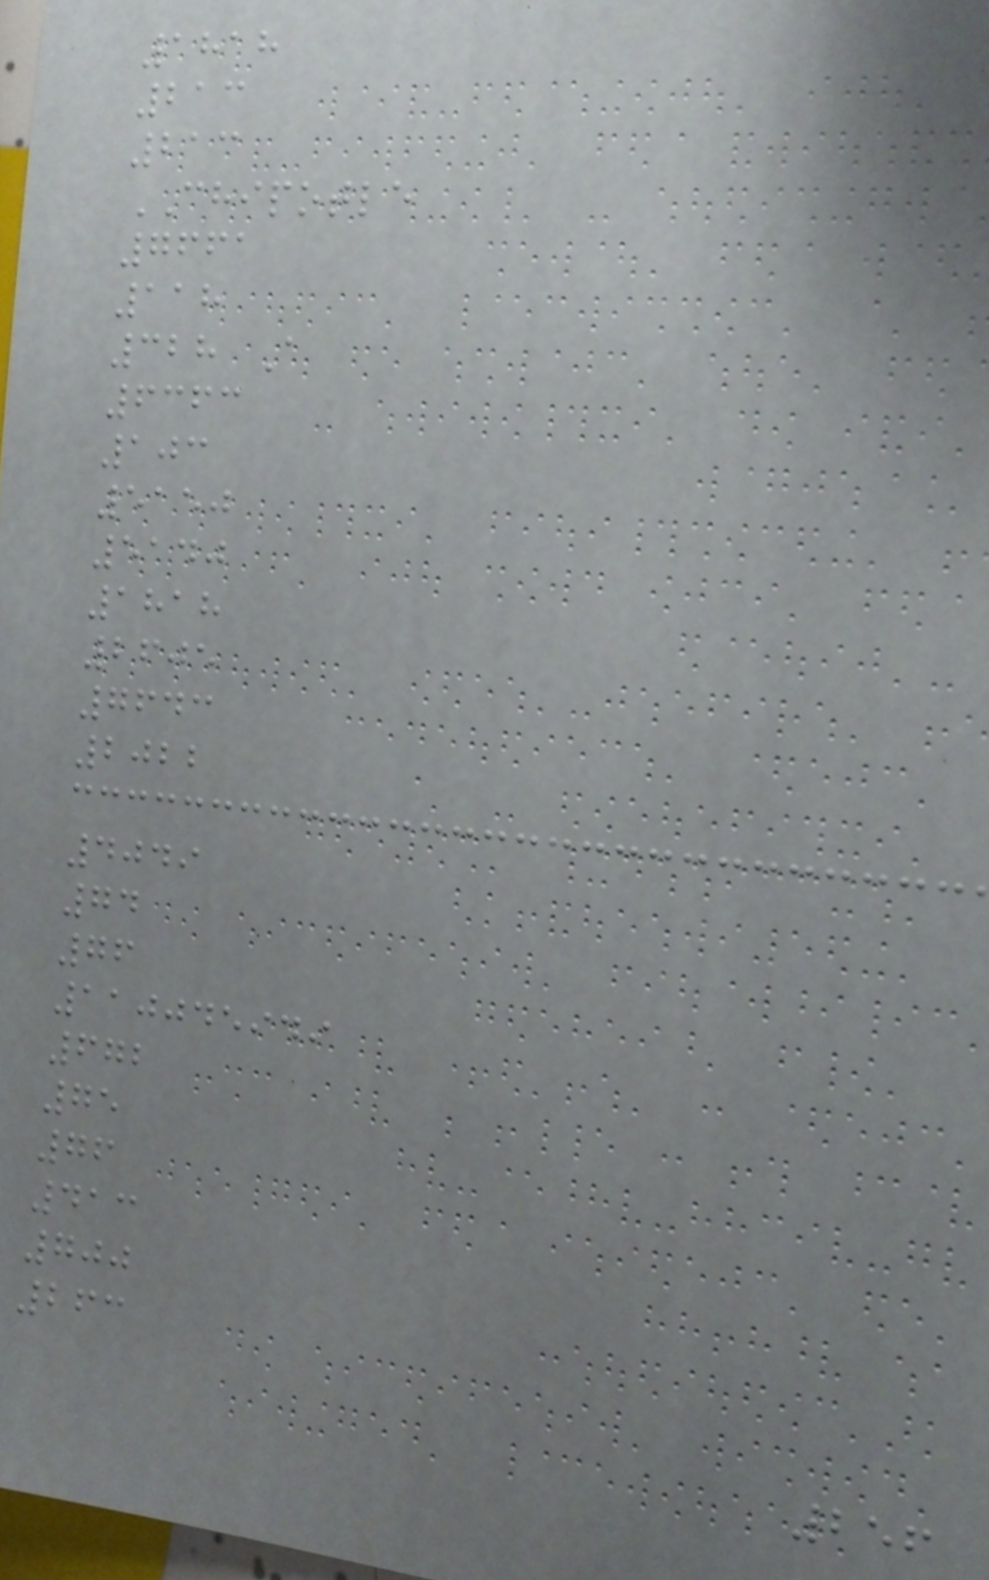1818
213
213
CHIPOTLE
7661
118
328 A
6363
103
5150
5140
1818
2605
7643
2022
4049
74
76
110045949
672
75
76
413
700
263
256
